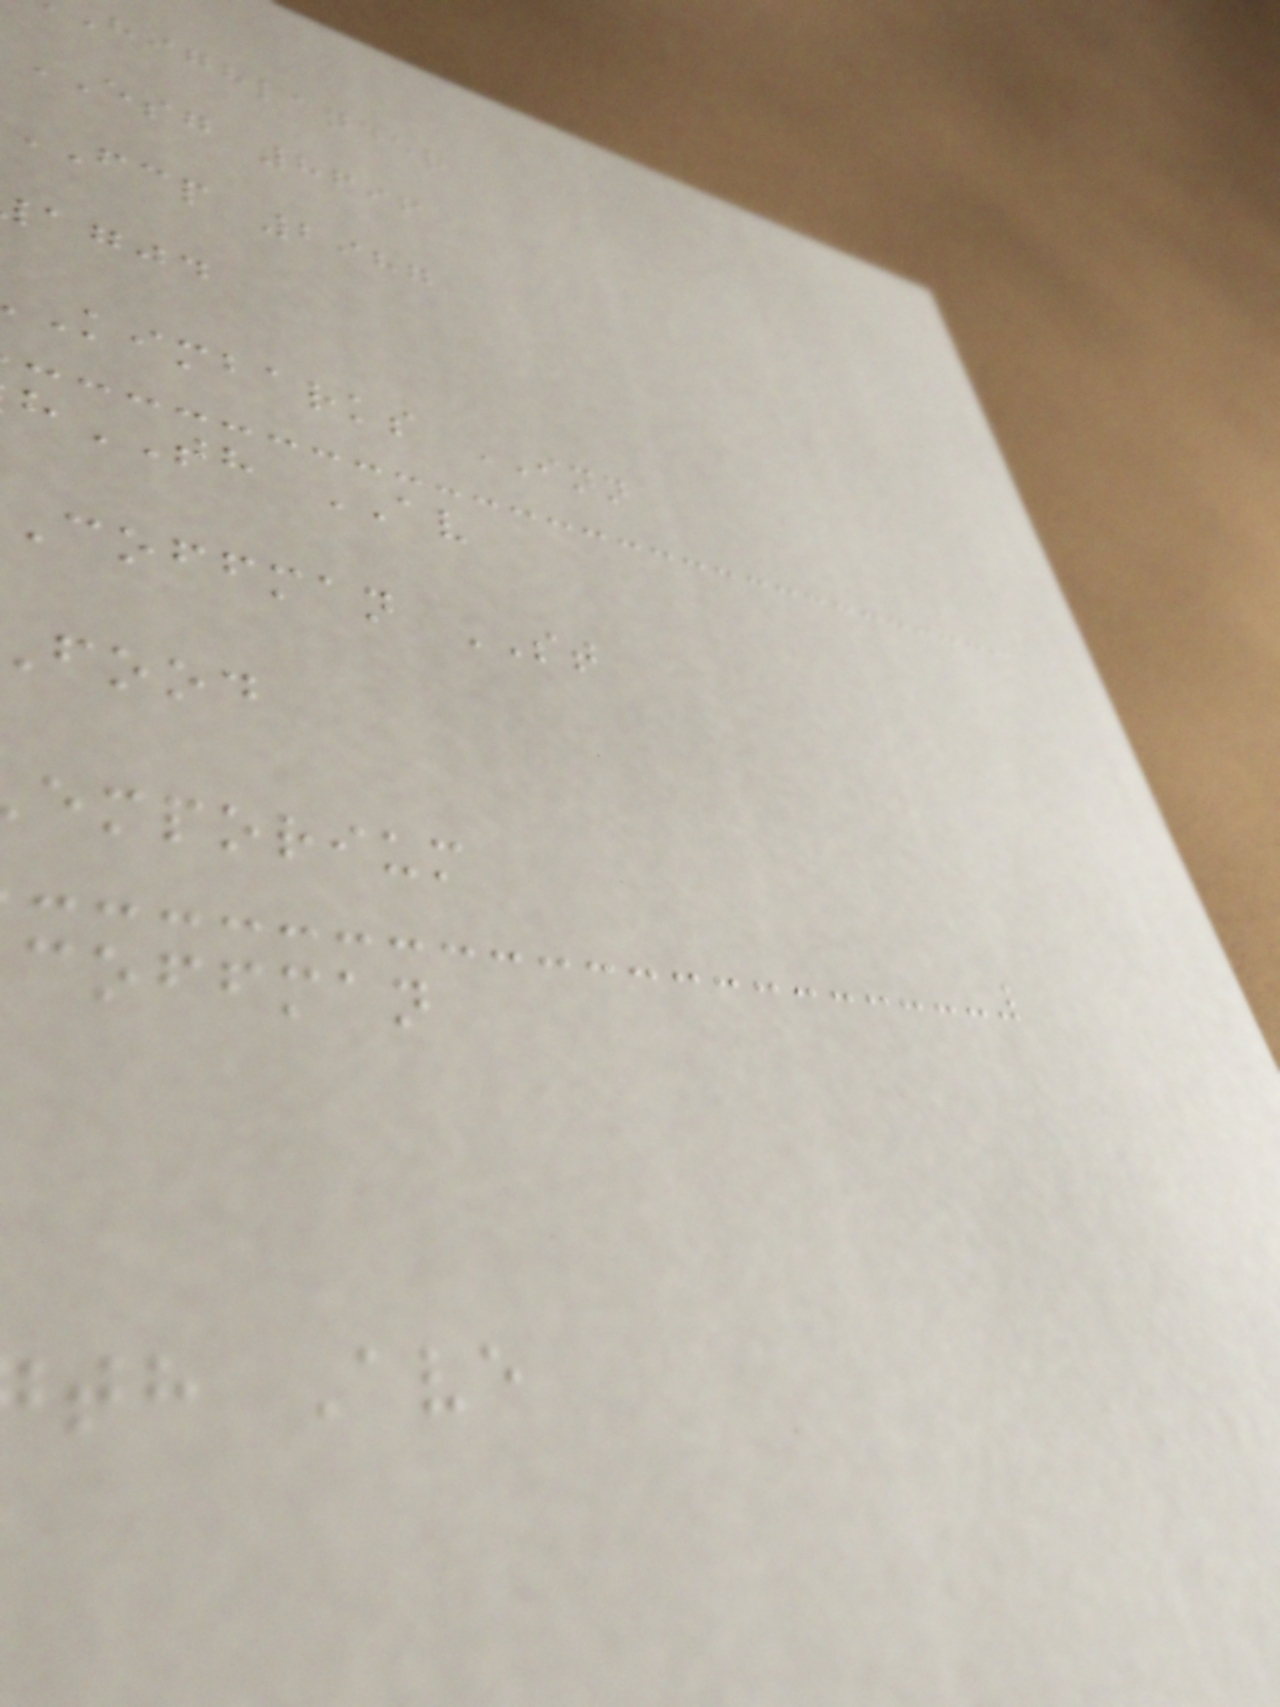highlander
ESG 8696
FCP 2987
agjd
kimbarks INN
TH AV
coffman ST
food
emporium
coffman
th Ave
